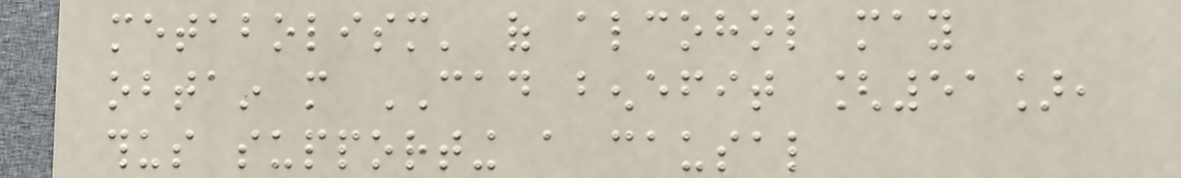metabolism' of alcohol may
obtain more CAD benefit [51],
thus supporting a causal
